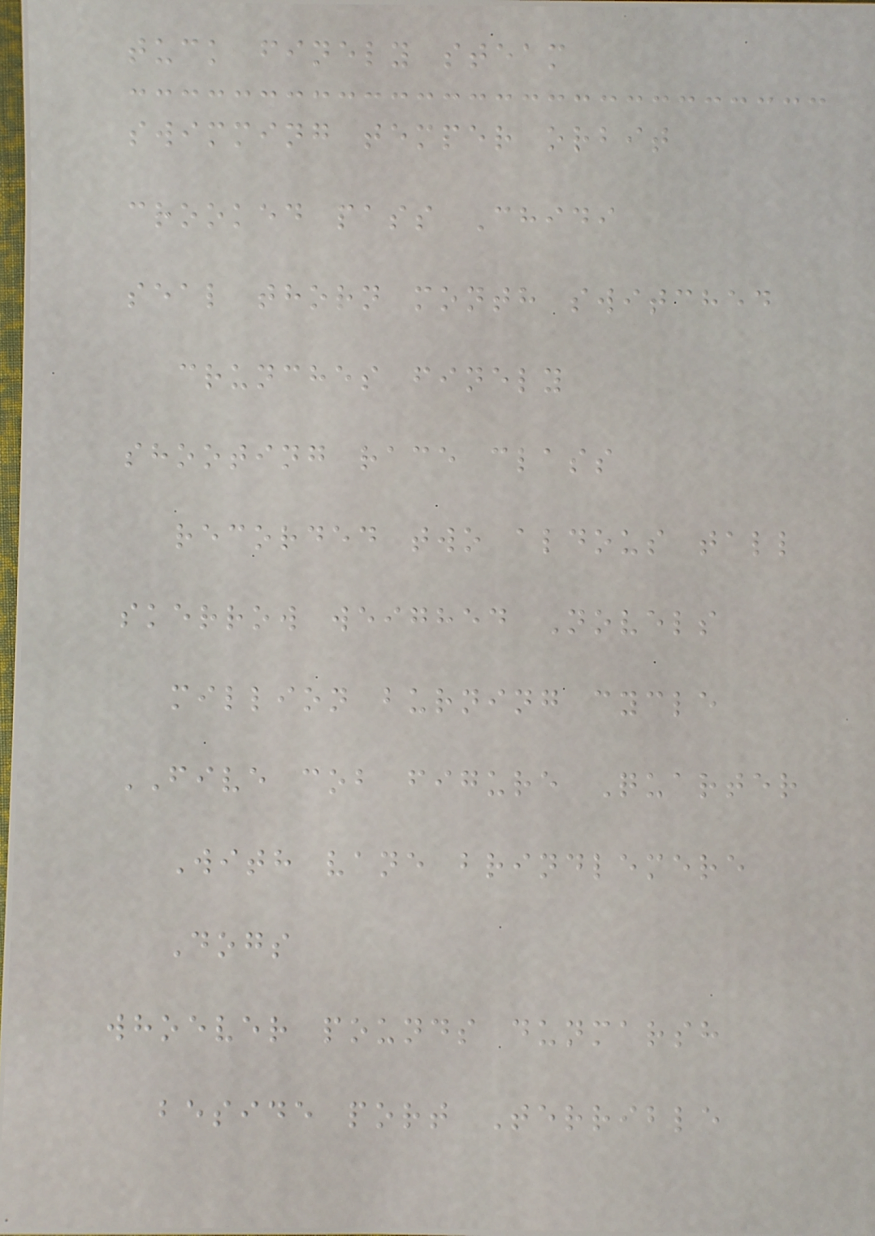tuck finely steam
swimming temper orbit
crooked pass Chidi
seal thorn month switched
crunches finely
shooting race class
recorded two aldous tall
skerrow weighed Novels
million burning cycle
FIVE cob figure Quarter
With vane brindlemere
Dogs
whoever pounds dunmarsh
beside port Terrible
